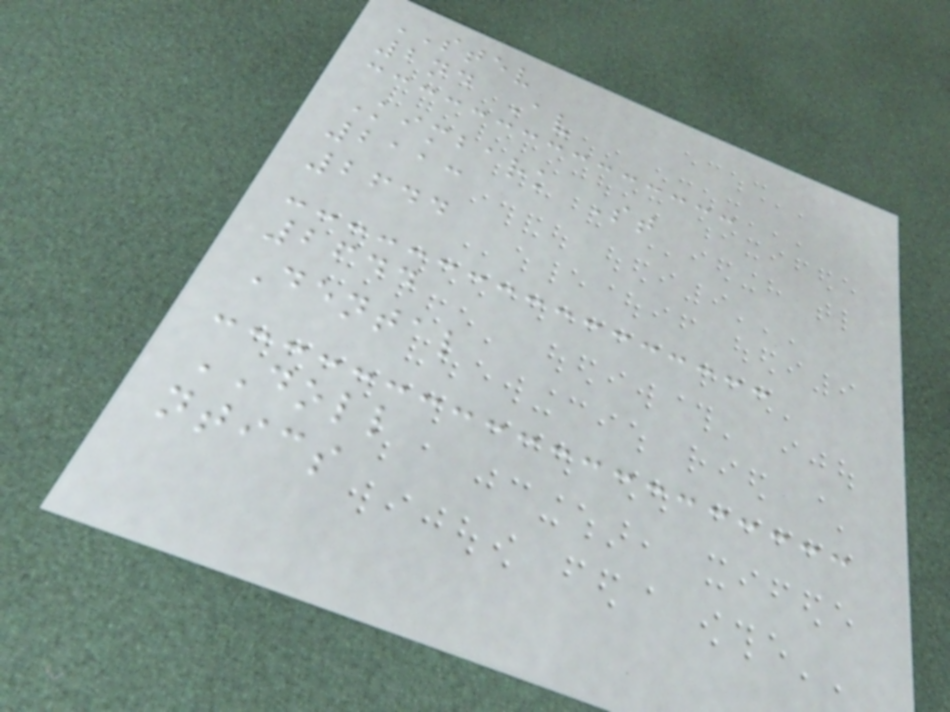STEV
2nd Av
Kimbark St
2113
2644
2644
Dental
DOLL
ntics
